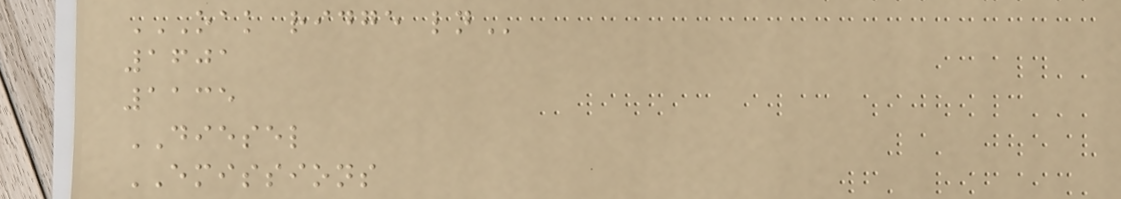OAK RIDGE LN
1601
1135
DIESEL
EMISSIONS
